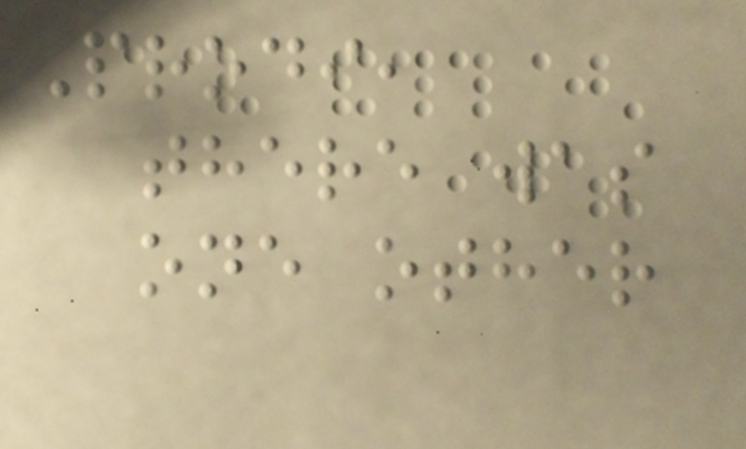Prodi,
there was
one other
